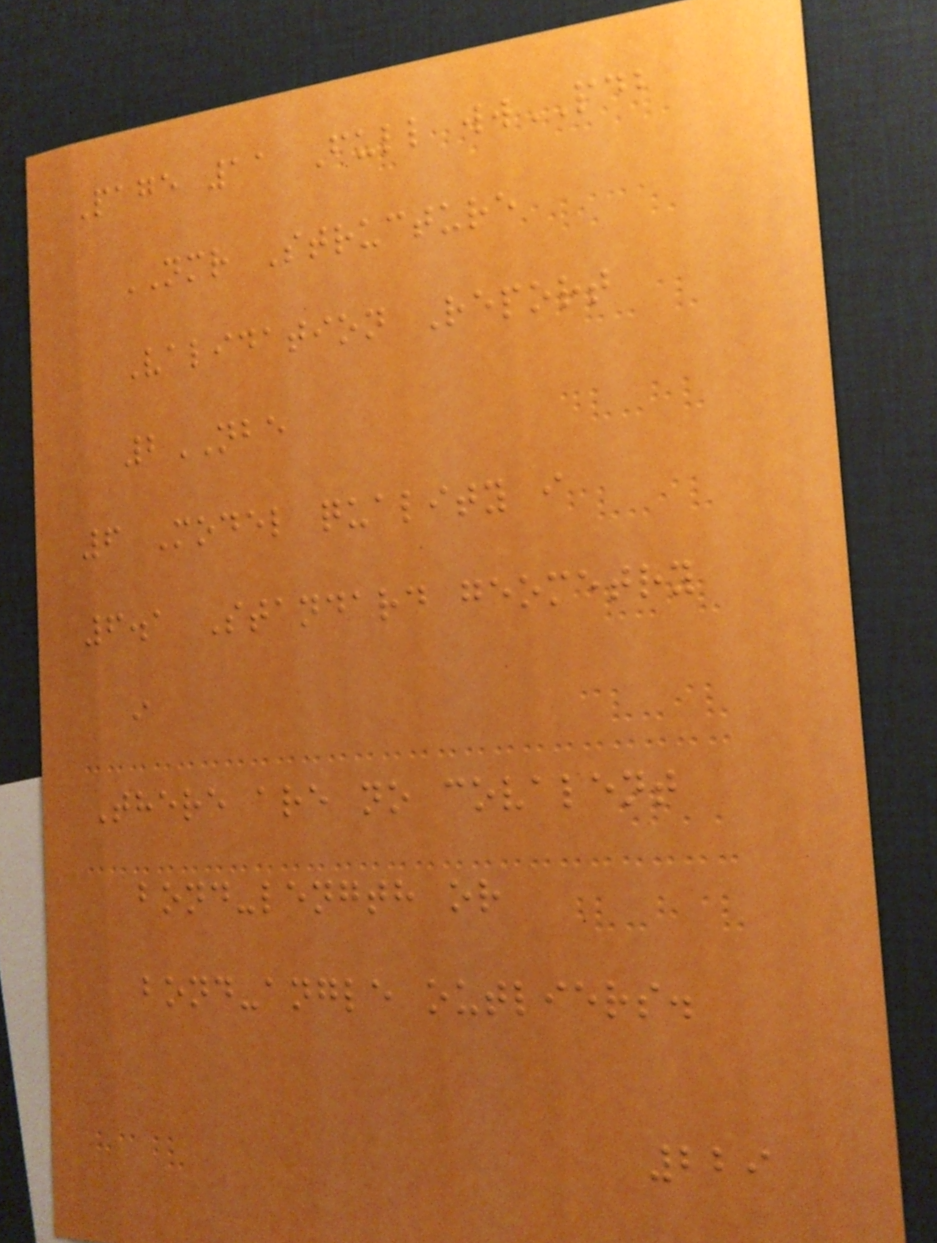Page 11 Full wwPDB
NMR Structure
Validation Report
2NBE
6 Model quality i
6.1 Standard geometry
i
There are no covalent
bond-length or
bond-angle outliers.
229
